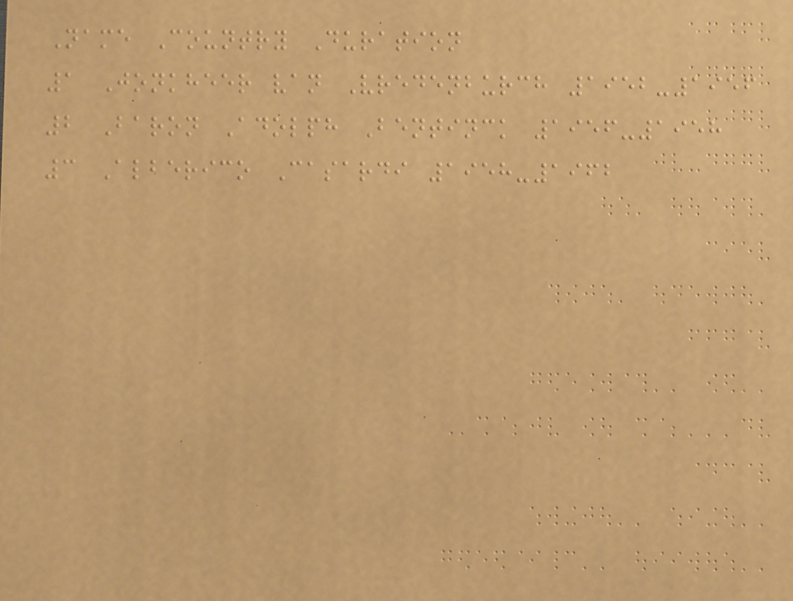Name Country Duration
1 Jonkheer van Vredenburch 1952-1956
2 Baron Adolph Bentinck 1956-1958
3 Alberico Casardi 1958-1962
